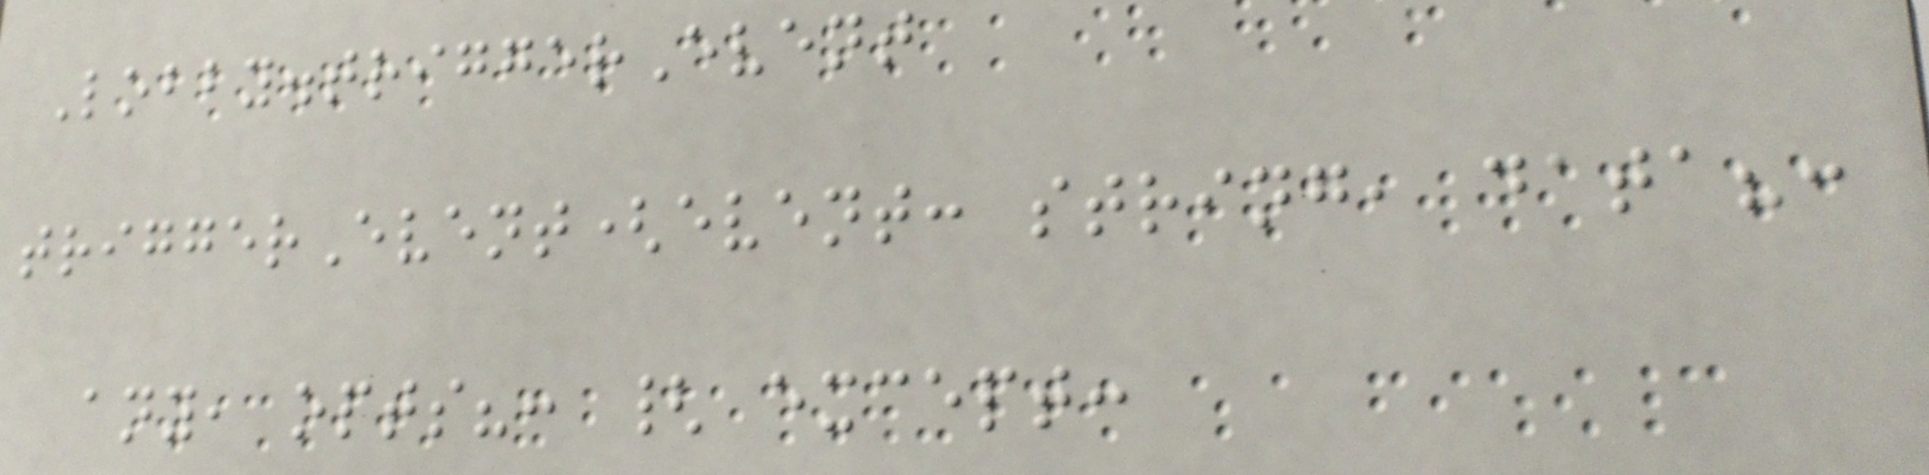Lobby.triggerEvent
triggerEvent(event: string, data?:
any, opts?: { except:
